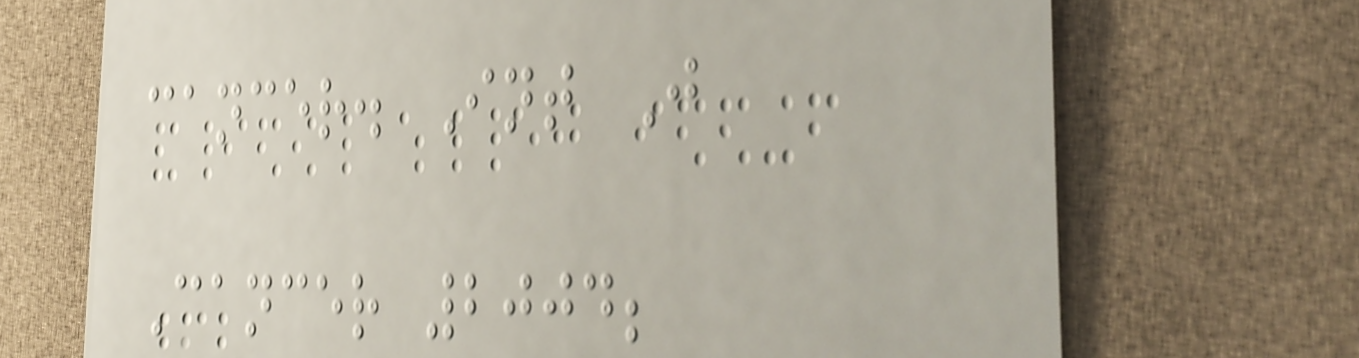cancer. Int J
Cancer 2004;
